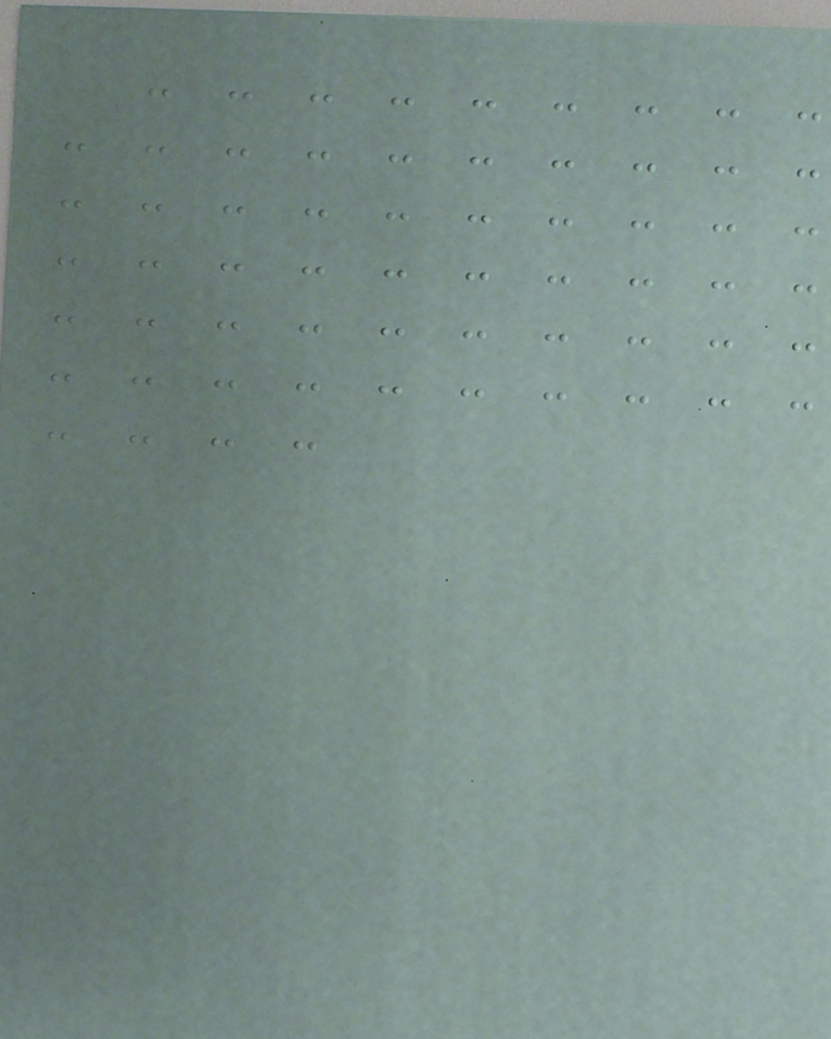- - - - - - - - -
- - - - - - - - - -
- - - - - - - - - -
- - - - - - - - - -
- - - - - - - - - -
- - - - - - - - - -
- - - -
